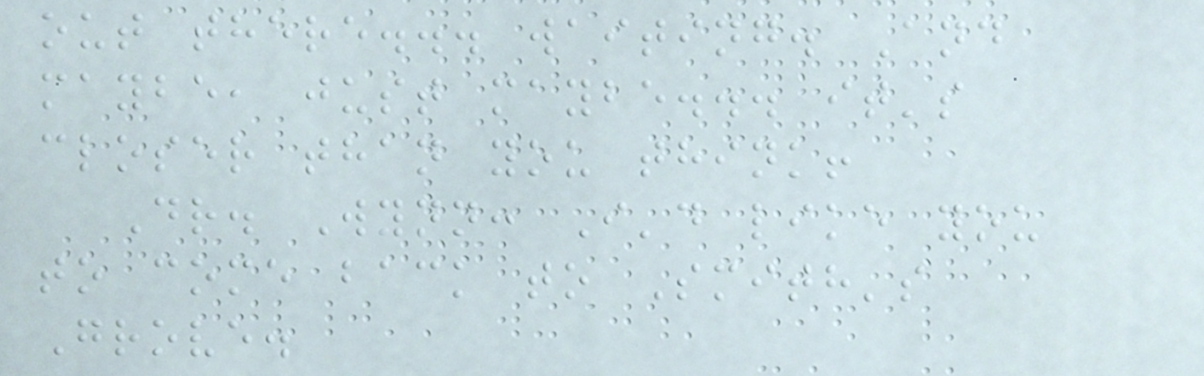out there... waiting. And
maybe, just maybe... it's
closer than you think!
Dr. Wynn: I'd like you
to come back to Smith's
Grove.
